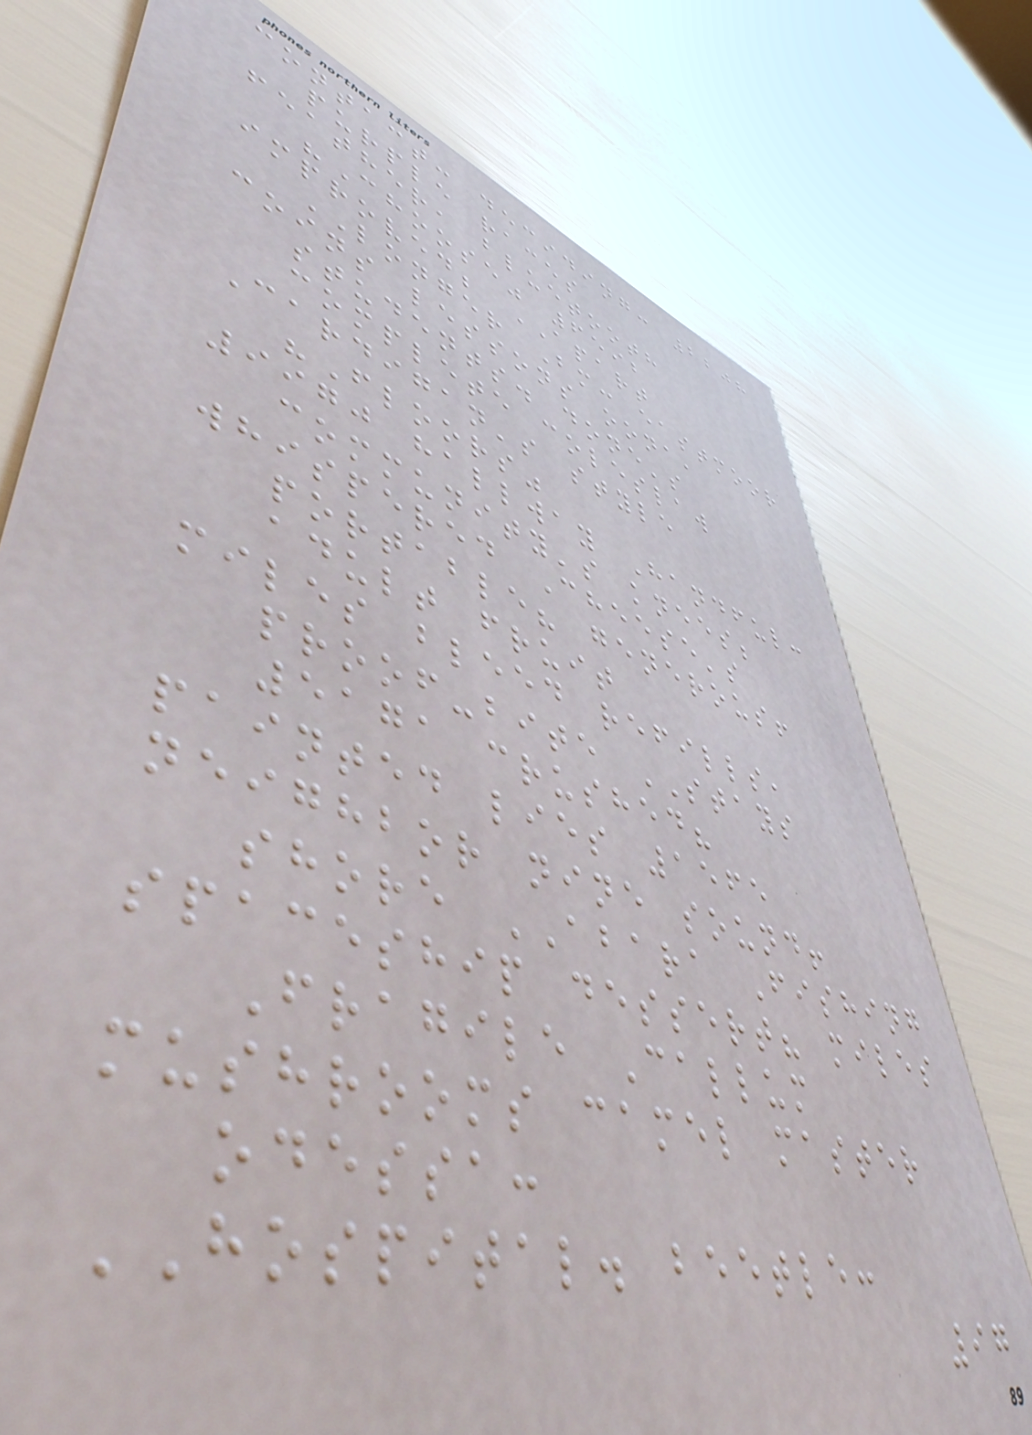contact: deciding: 2208
purple races
feather, bluetooth
"Choose" 6592
improved; APART
LONGER Bm: eastmoor
coins lessons oona,
students. done's
complete coleslaw
Cardigan's style
"Floors"
9970 hallway Handful:
community's knees;
whispered Cheese's
portable? generous!
adult fruit
miles bleed refills,
proof-bite STAYS
5171 crushed?
painted lies 1565
neighbor nine sound!
shore ABARA Fishing
spaceship dessert? miles
Fragile Callum
mushrooms camel master
odessa:
HOSPITAL. beetle:
97
